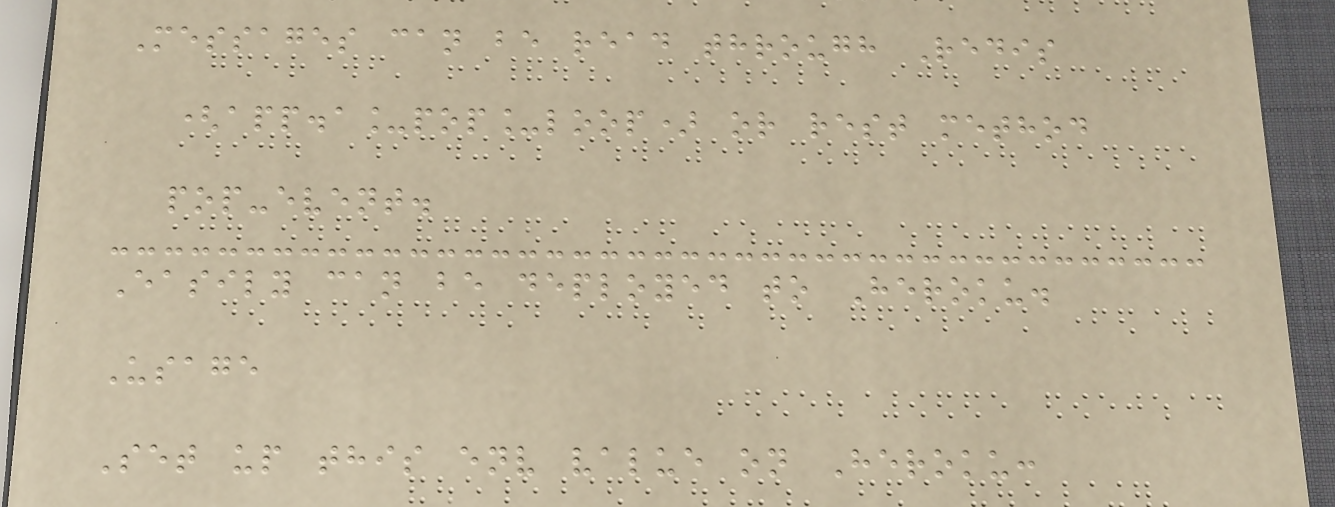Messages can be read through Redis
(app.a_pop_loop) or rest method
pop-event.
Easily can be deployed to Heroku.
Usage
Set up this env value on Heroku:
